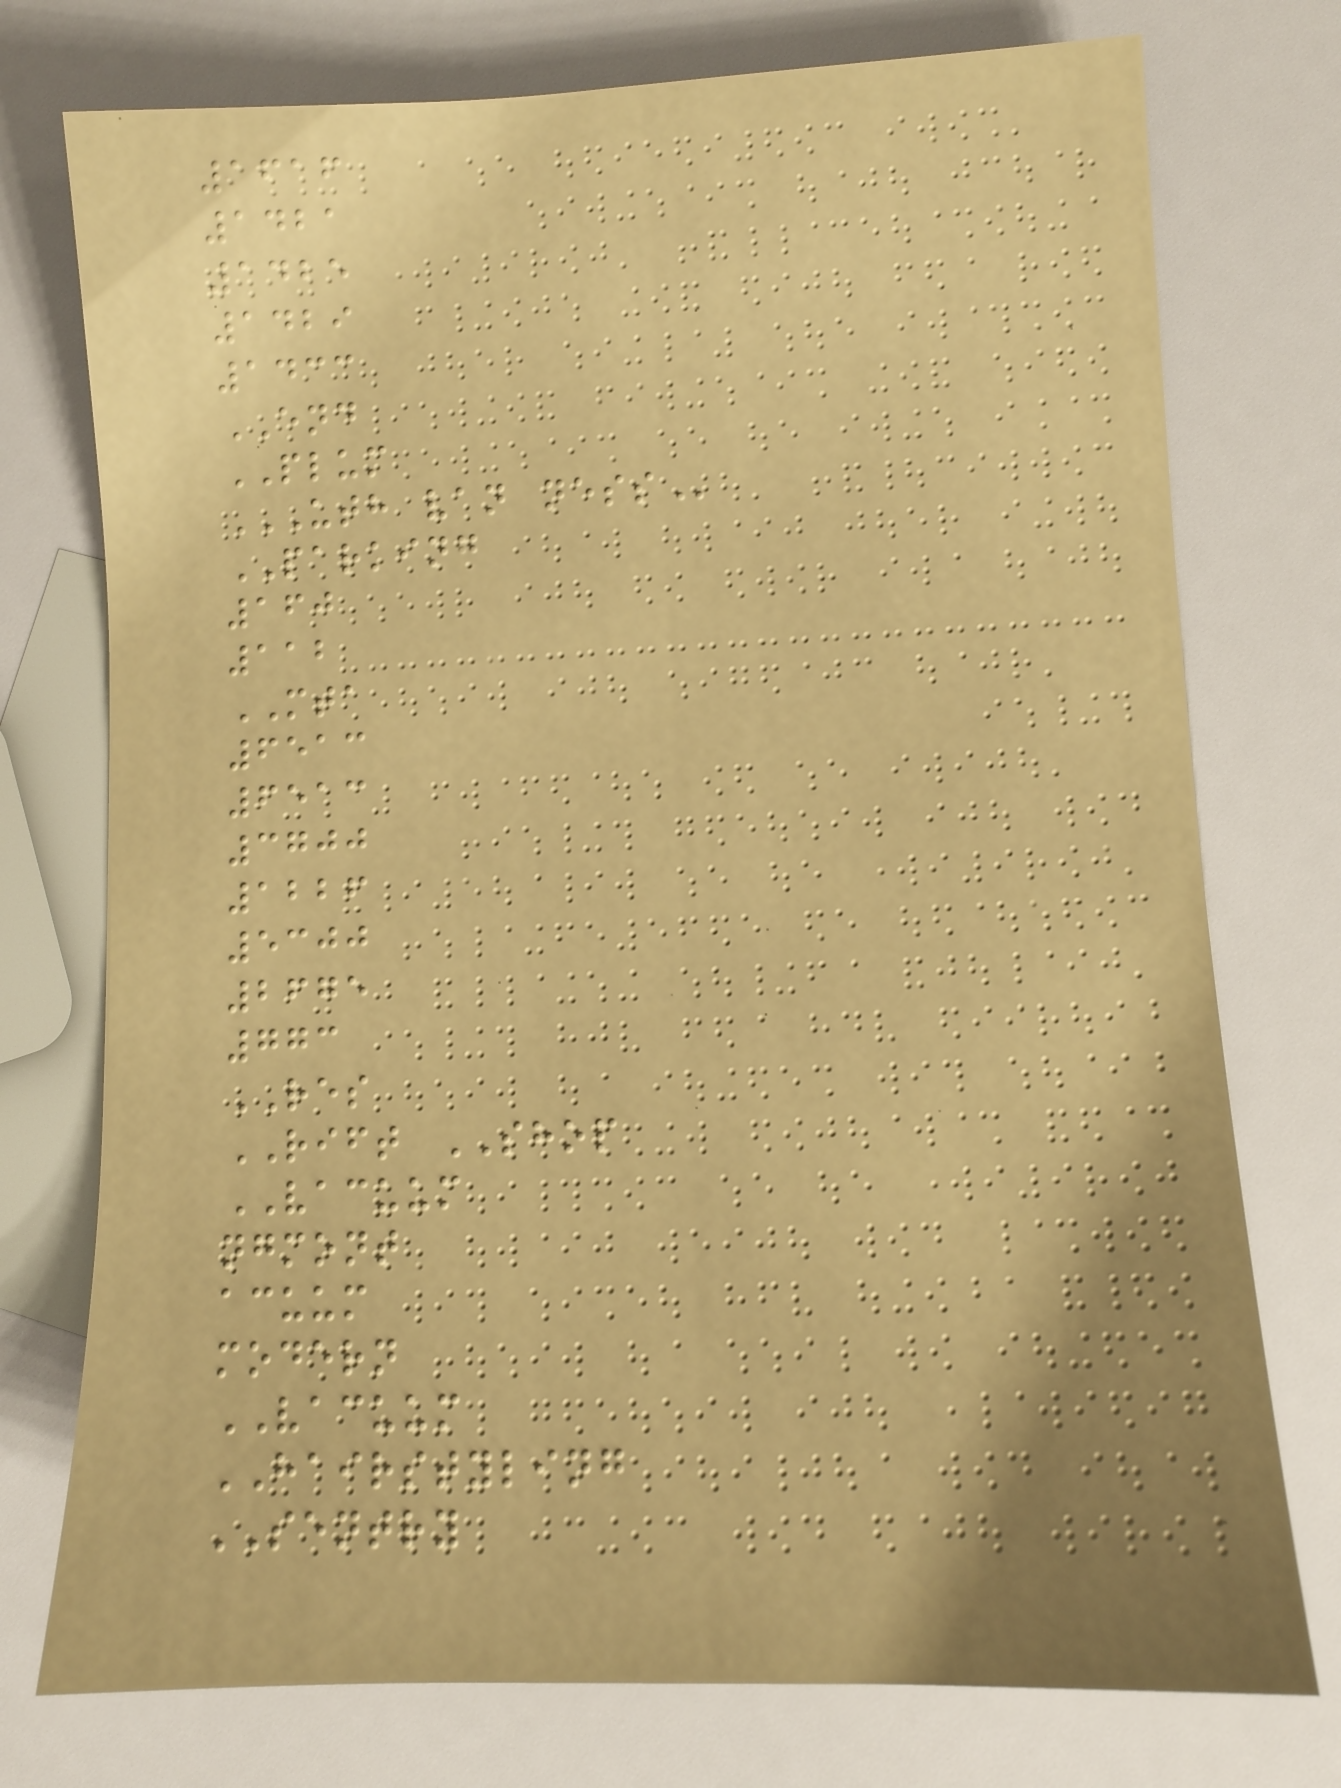1616
1421
1425
1429
1433
END
PLUM
UTH VAN NESS
PARKING
160
112
MTA
6513
6513
3700
1226
5300
2675
773
RES
RIFT SHOP
VACUUM
ngmont
acuum
modern
VACUUM
HAIRSTYLING
SENTRY
